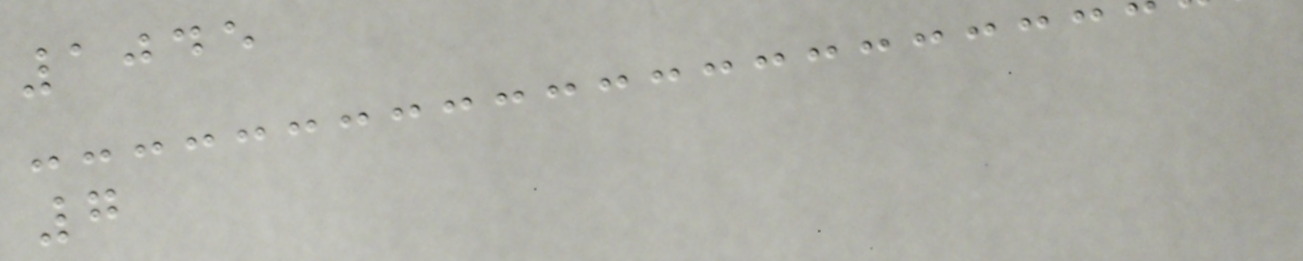1045
7
